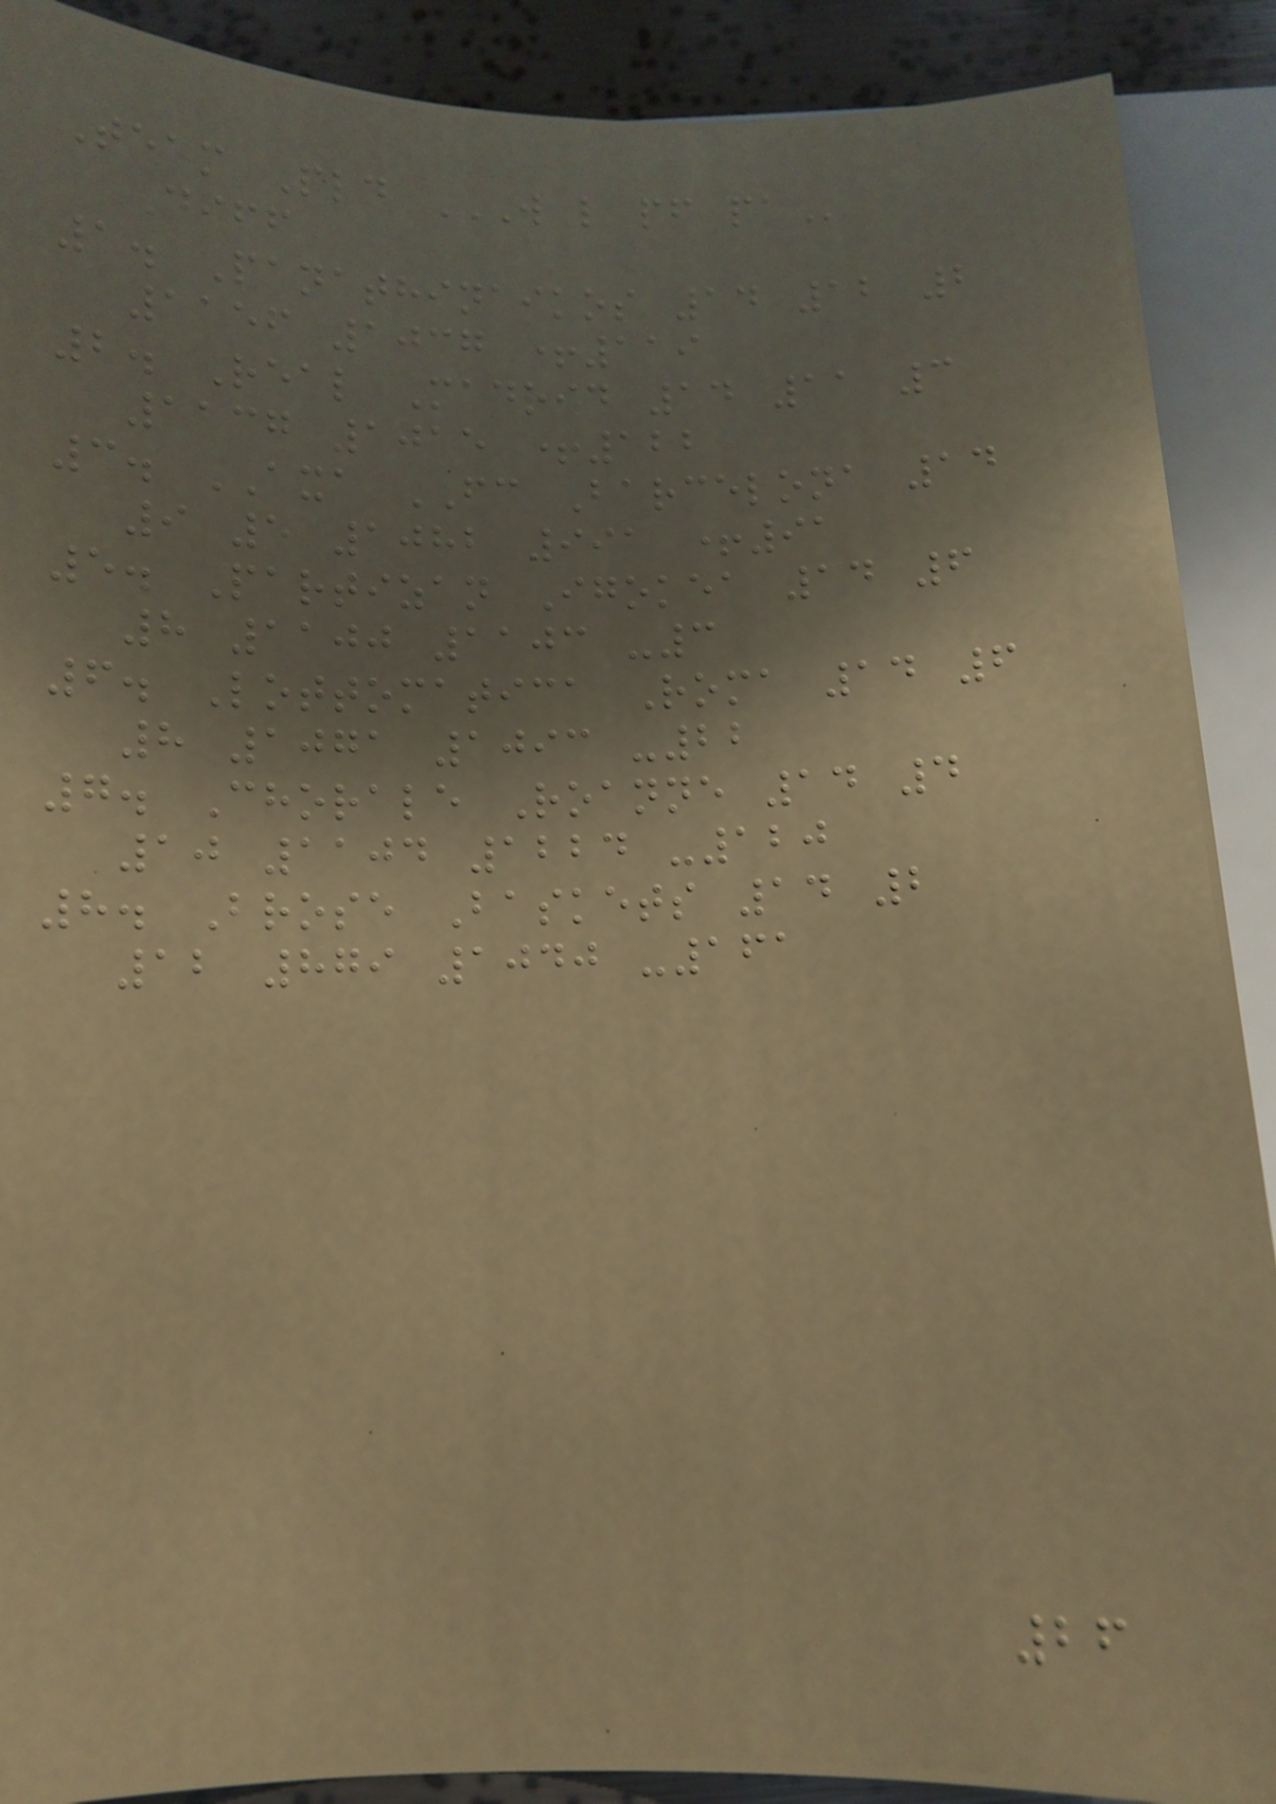Team Pld W L PF PA
Diff
1. Panathinaikos 14 12 2
1156 1037 +119
2. Real Madrid 14 11 3
1137 1015 +122
3. AXA FC Barcelona 14
9 5 1082 991 +91
5. Partizan Igokea 14 6
8 1100 1103 -3
6. Lottomatica Roma 14 6
8 1071 1093 -22
7. Chorale Roanne 14 4
10 1104 1224 -120
8. Brose Baskets 14 2
12 879 1040 -161
26
